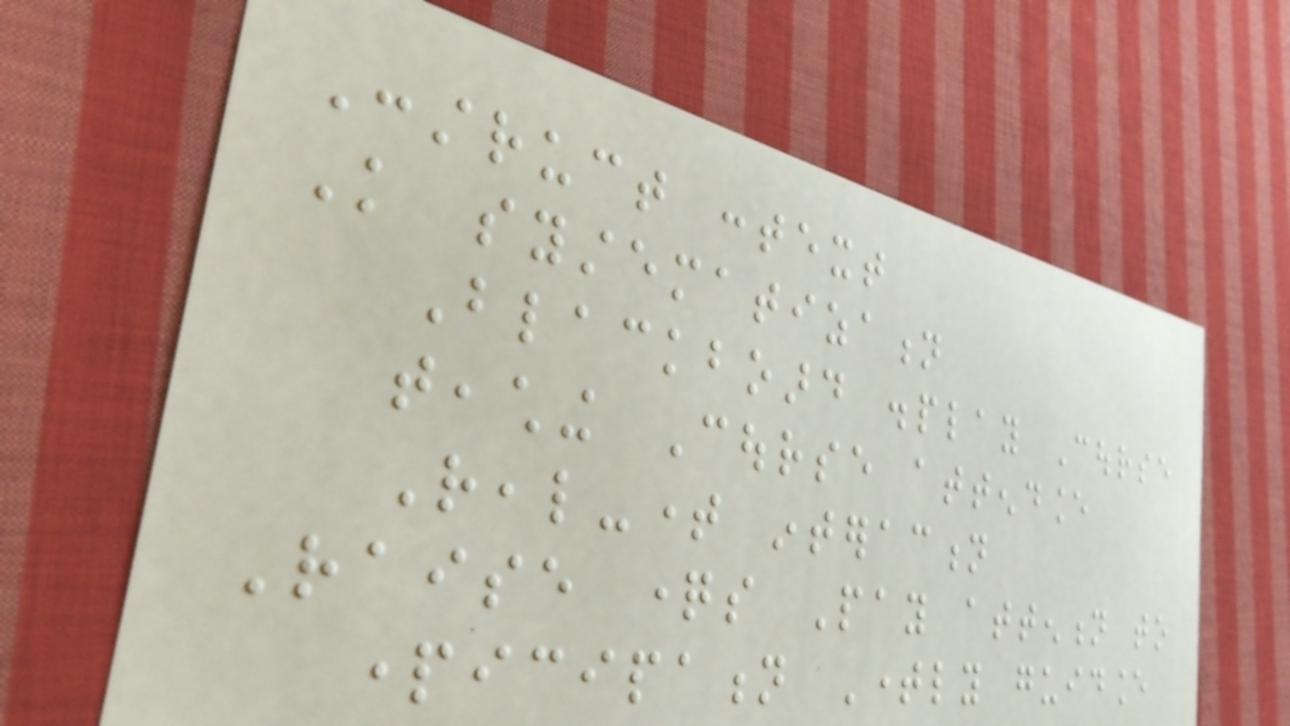Construct context
Knowledge systematization
Blackboard display Course
teaching Course attendance
Real-time interaction
Raise questions Pay attention to
participation Timely guidance
